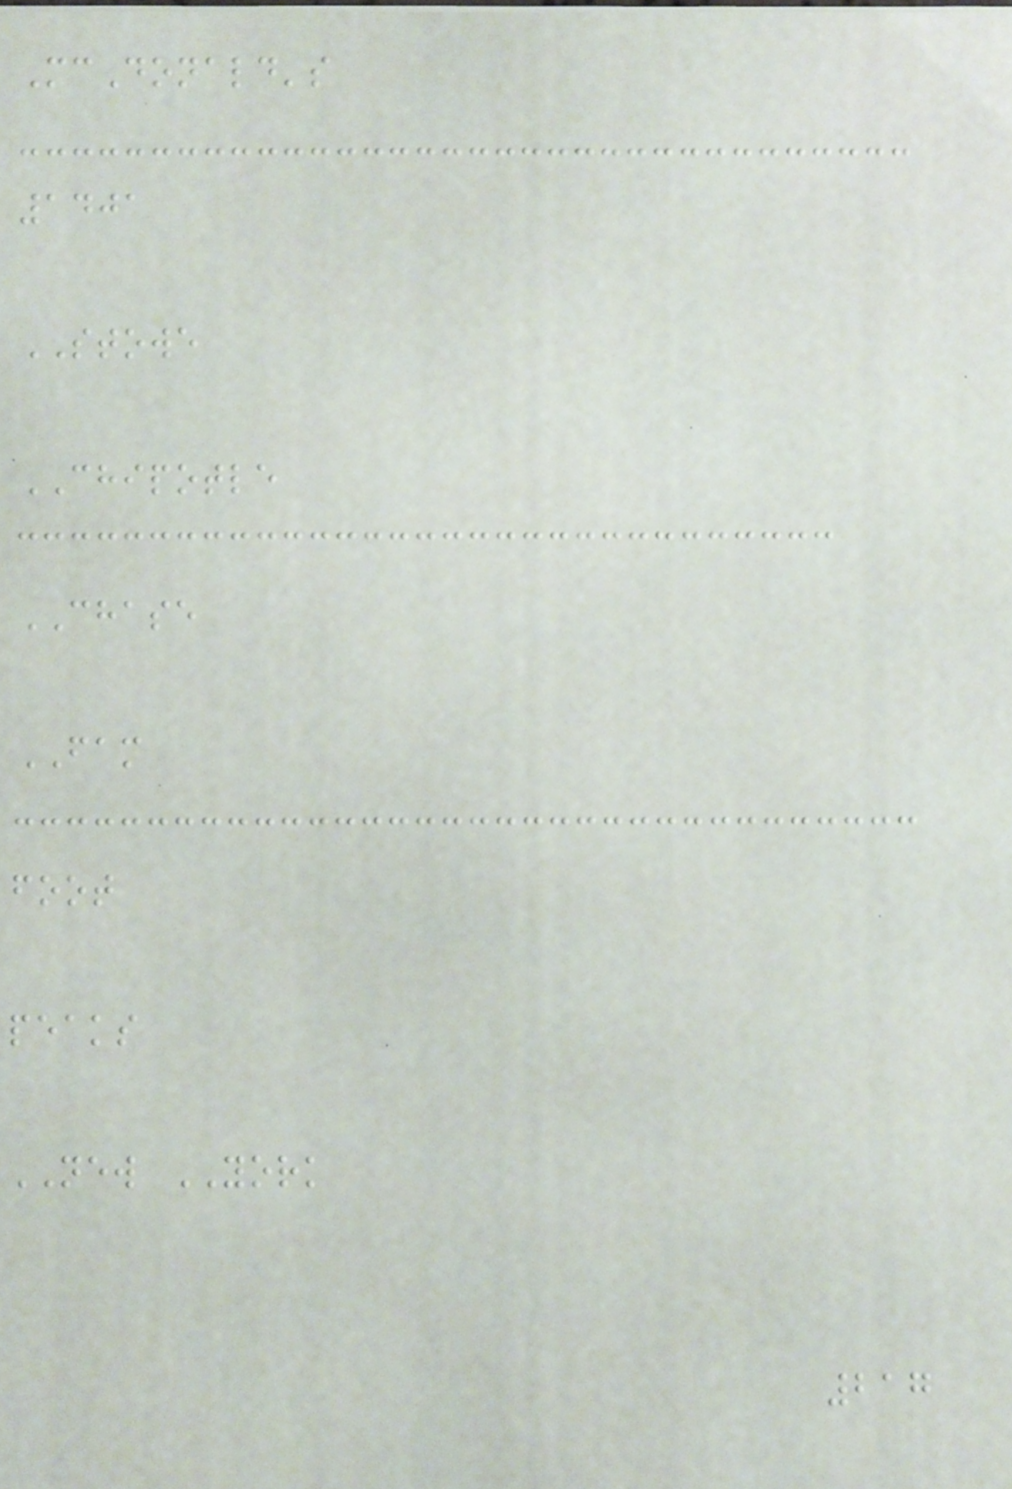McDonald's
1401
STOWE
CHIPOTLE
CHASE
FAM
foot
peaks
NEW YORK
217
